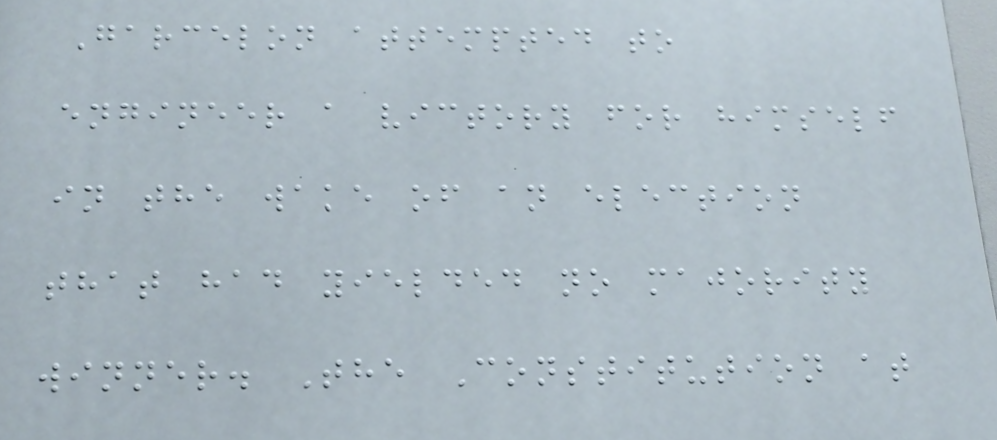Garcelon attempted to
engineer a victory for himself
in the wake of an election
that had yielded no majority
winner. The Constitution at
